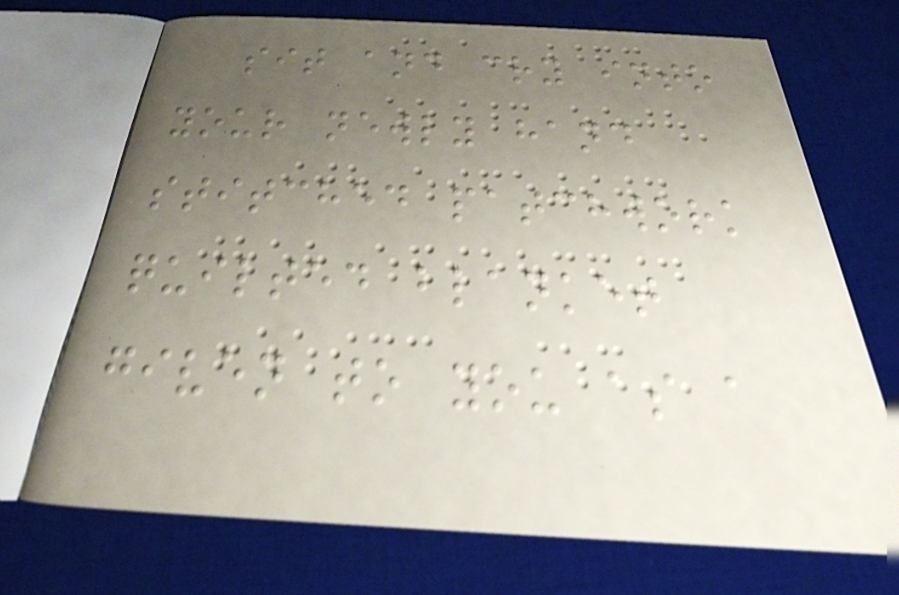sit and cry into
your newly hand
stitched patchwork
quilted blanket
given to you as a
